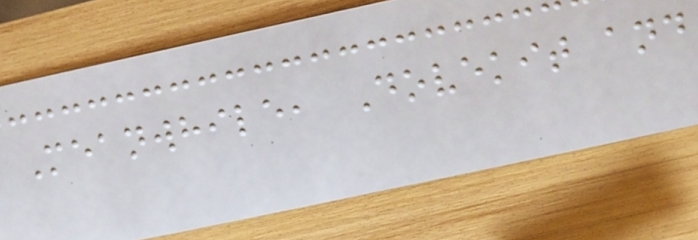Meanwhile, Dovekit and
